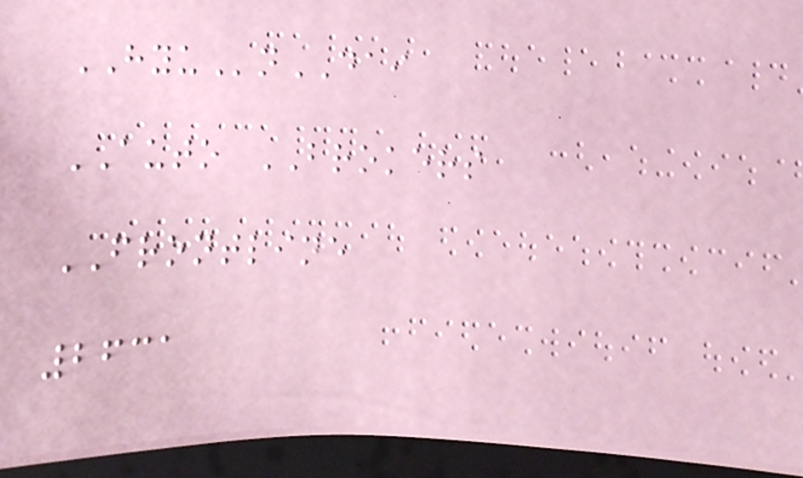HYUnDAI
AUTO BROKERS
FRONTLINE
2631
